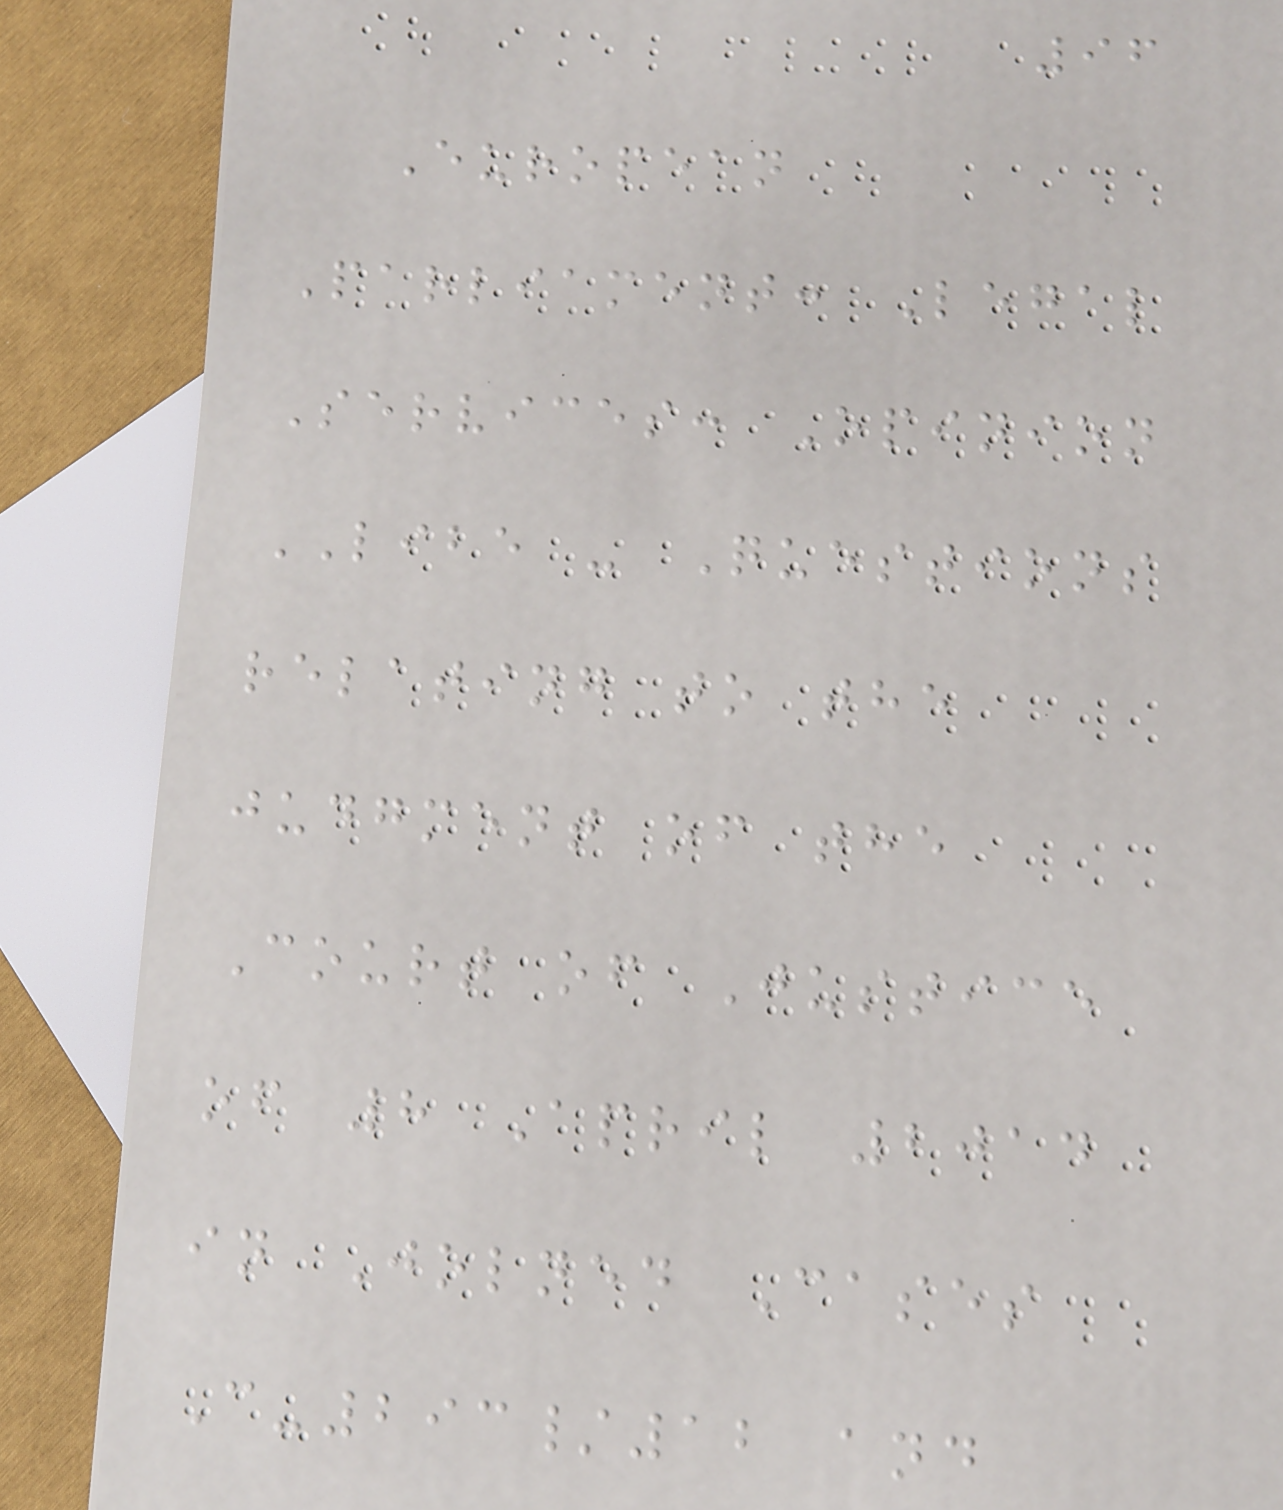96
European
Parliament: Legal
Services: Opinion
LIBE - Questions
relating to the
judgment of the
Court of Justice
of 8 April 2014
in Jolned Cases
C-293/12 and
